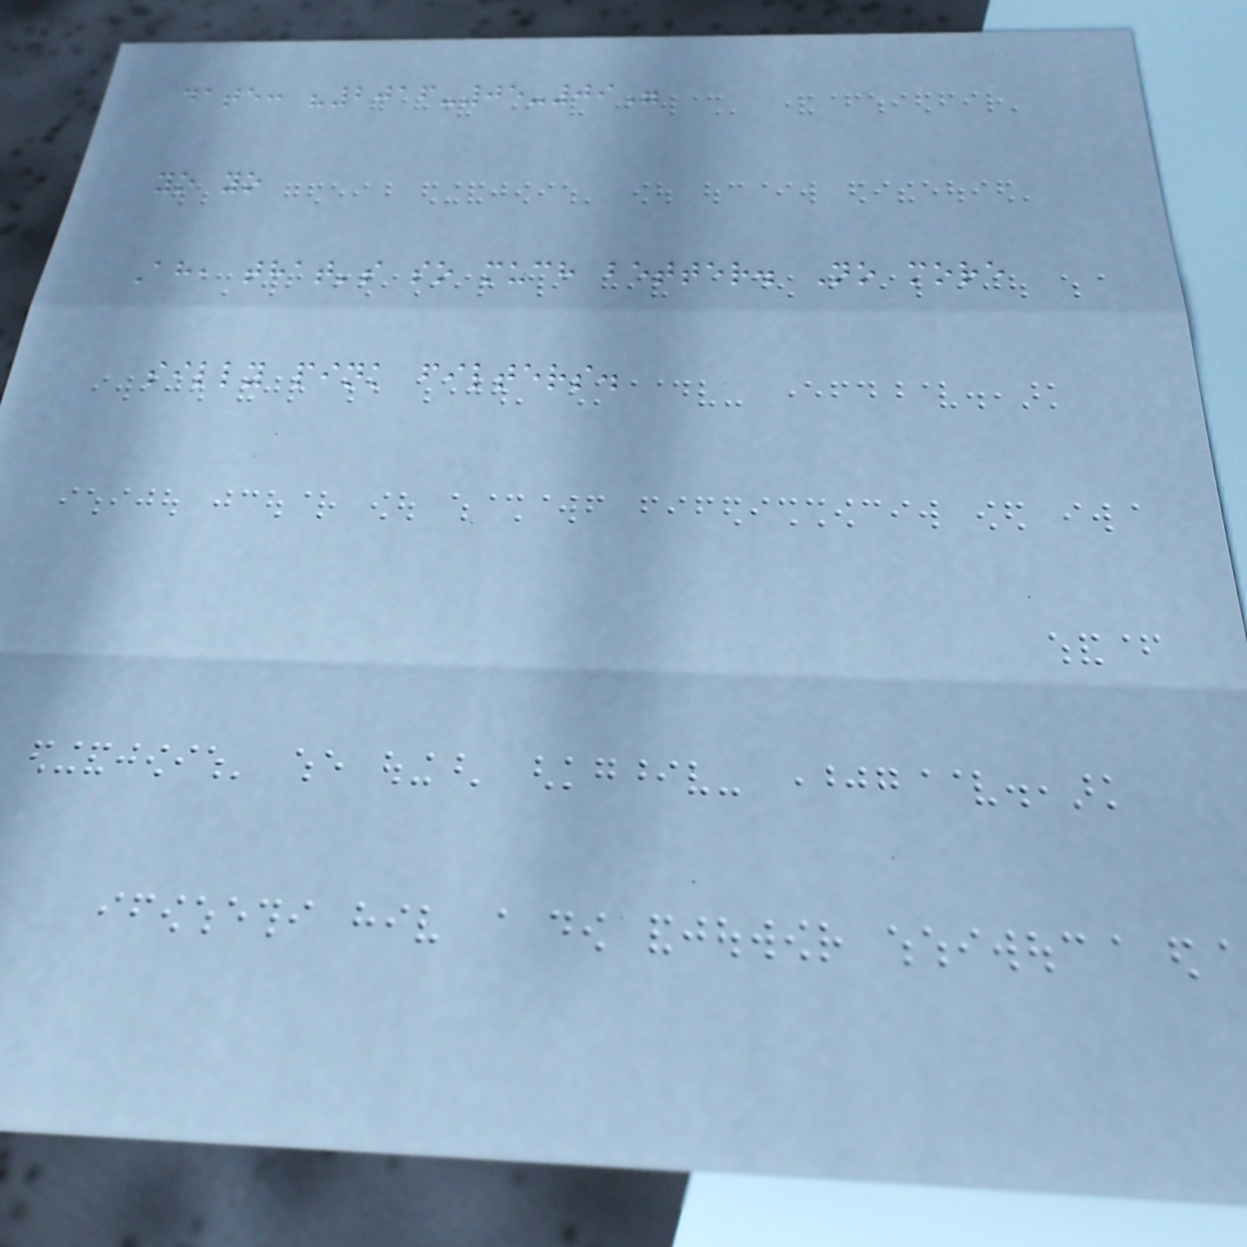date: "2016-05-09"
yo yo
Ah, that's so much better. No more
silly pink filters.
